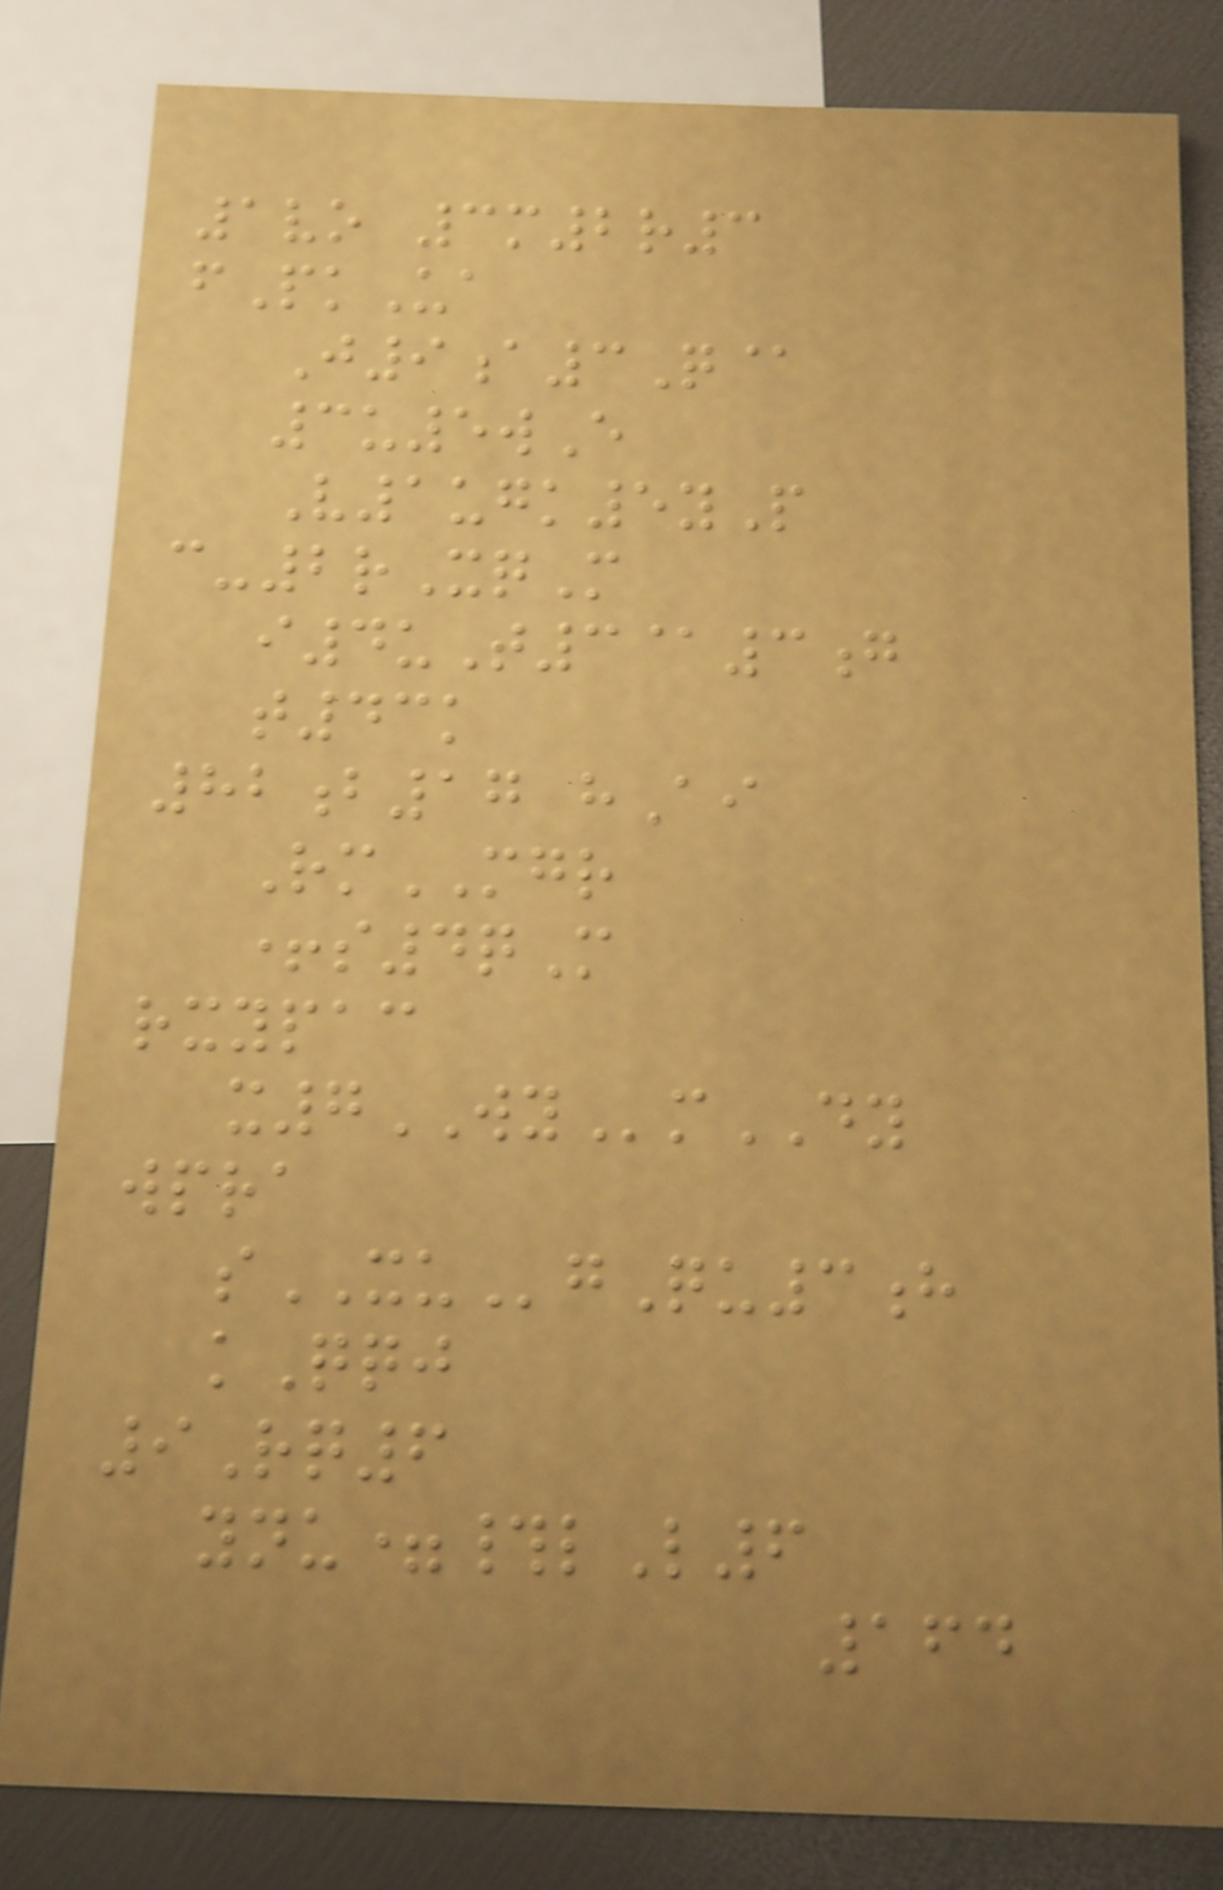1vo 3m2r3
fPkUa
J9a3Q@
3u5wE
V1ugk5yP
c-2rXqM
i4uT3@3g
t43k
82b17 hAi
RmMGR
+s4qM
rxypac
x7WYmDY
wpra
sXUgQu3h
kQqj
9Rq6
ynu=#lL6
164
